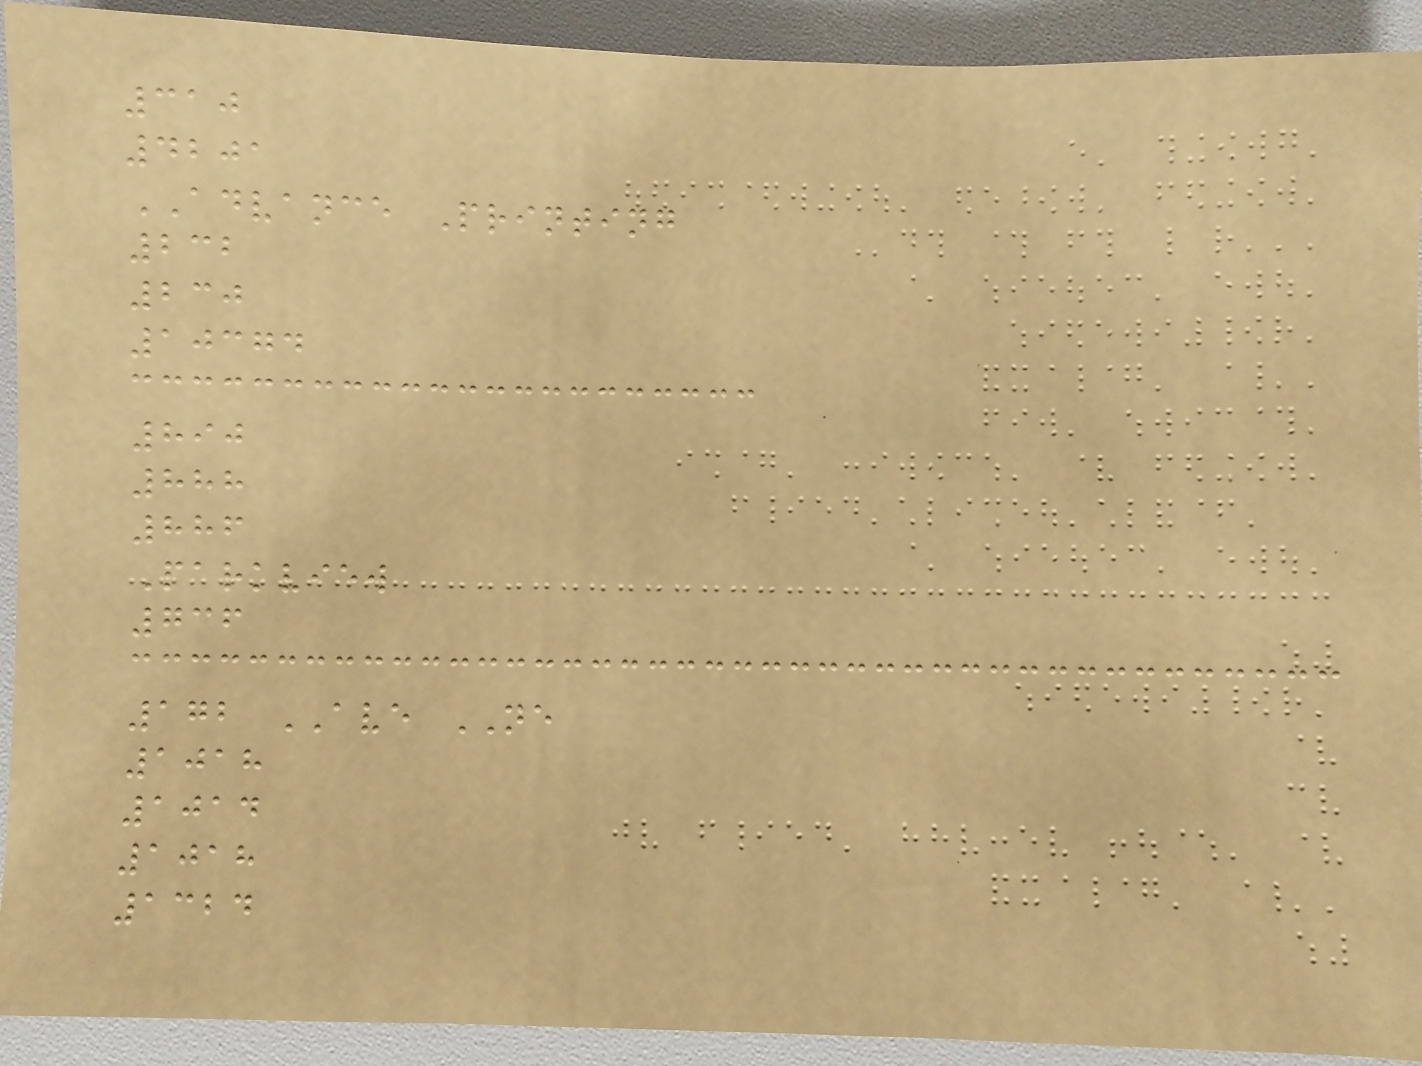310
4201
ADVANCE Printing
232
230
10374
890
888
886
Parkview
736
172 AVE NE
1018
1014
1018
1324
